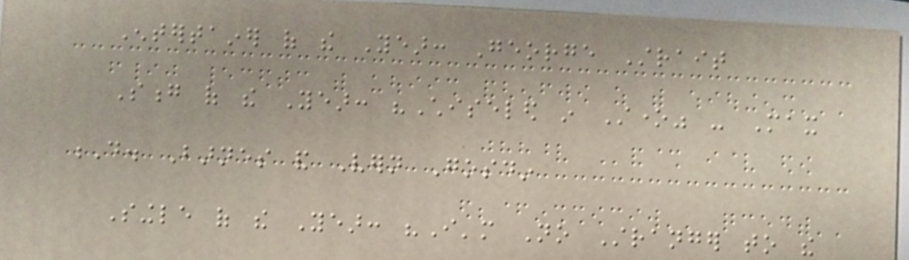Entertainer of the Year: George Strait
Song of the Year: "Chiseled in Stone" - Max
D. Barnes and Vern Gosdin
Single of the Year: "I'm No Stranger to the
